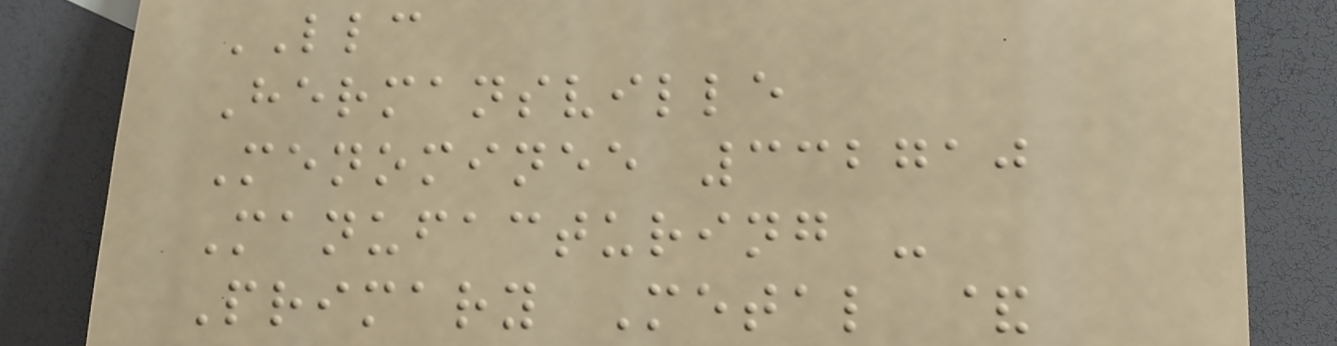LLC
Hermansville
Menominee 332710
Manufacturing -
Primary Metal &
